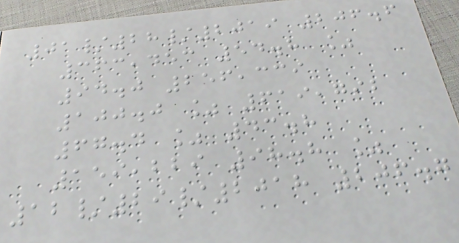01/28/2019 206.6
363,453 54.8 %
94.0 256,339
100.0 % 619,792
67.4 % 43.8
159,229 98.8 %
12/29/2018 206.7
